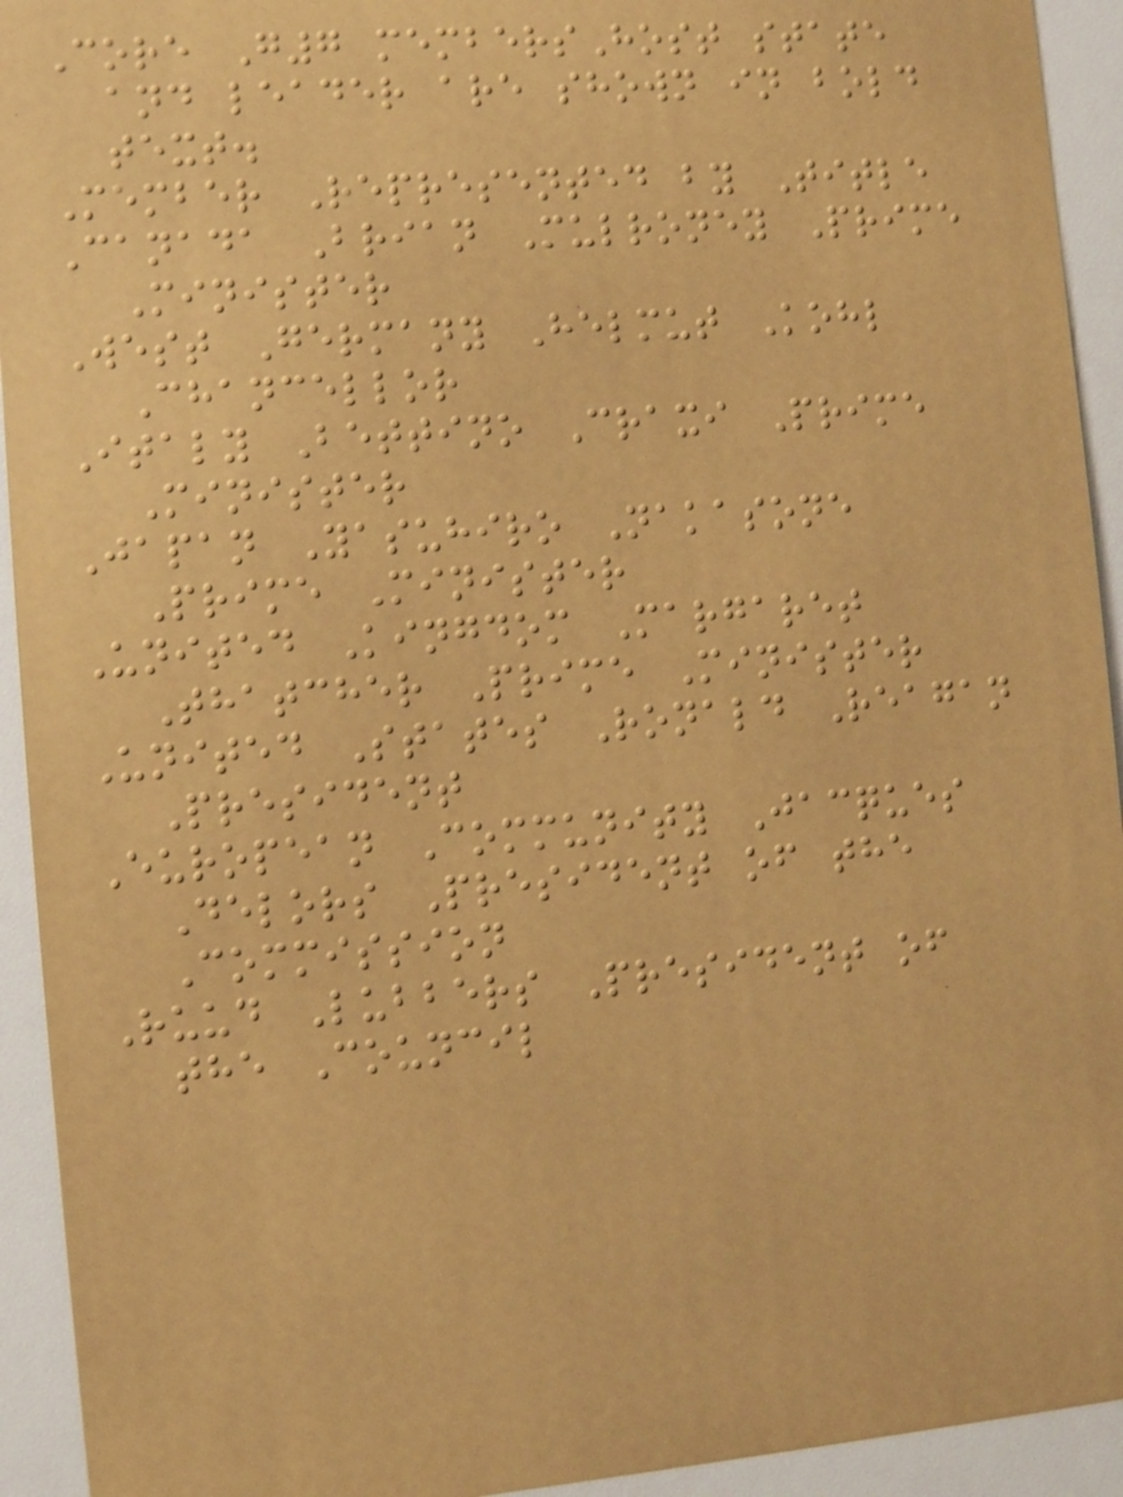Core G7 membersHost state
and leader are shown in bold
text.
Member Represented by Title
Canada Brian Mulroney Prime
Minister
West Germany Helmut Kohl
Chancellor
Italy Bettino Craxi Prime
Minister
Japan Yasuhiro Nakasone
Prime Minister
United Kingdom Margaret
Thatcher Prime Minister
United States Ronald Reagan
President
European Community Jacques
Delors President of the
Commission
Ruud Lubbers President of
the Council
